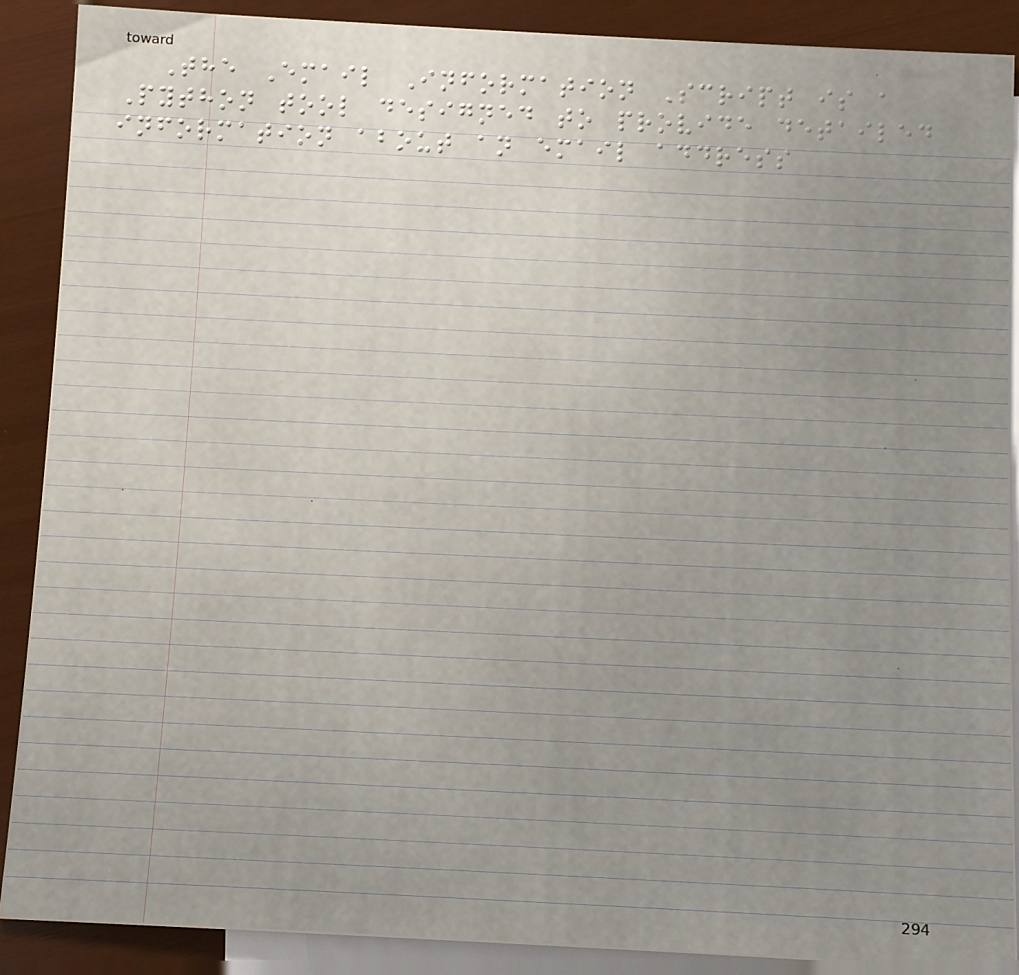The Email Information Script is a
Python tool designed to provide detailed
information about an email address
